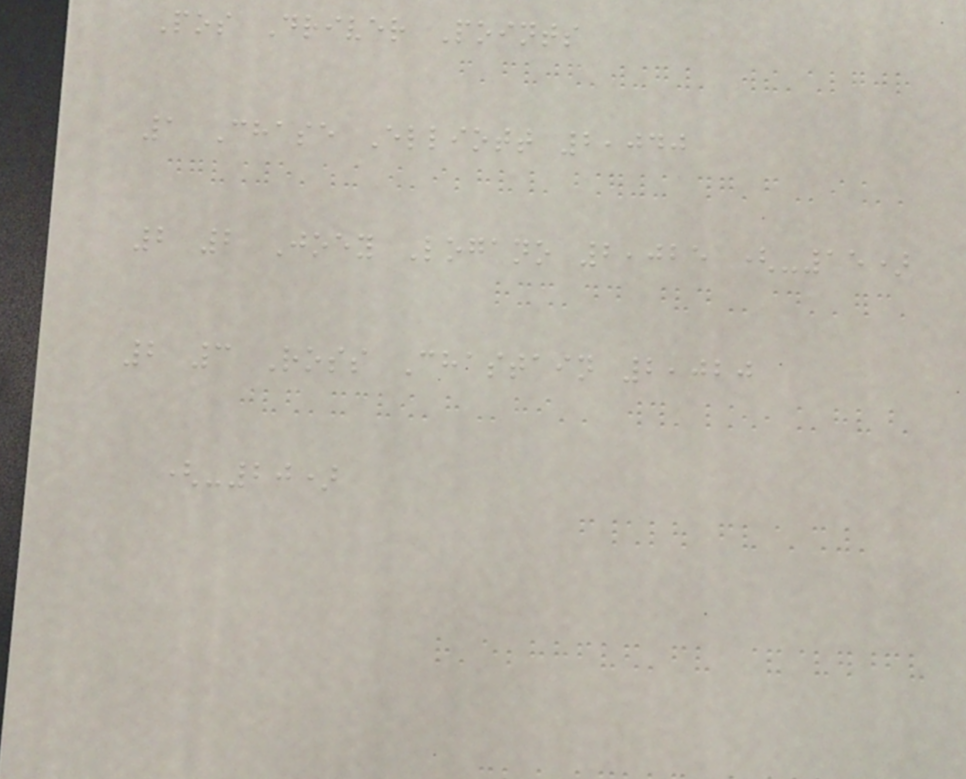Pos Driver Points
1 Chase Elliott 2,040
2 2 Joey Logano 2,025 (-15)
2 3 Ross Chastain 2,020
(-20)
